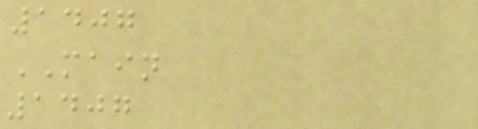1407
MAIN
1407
